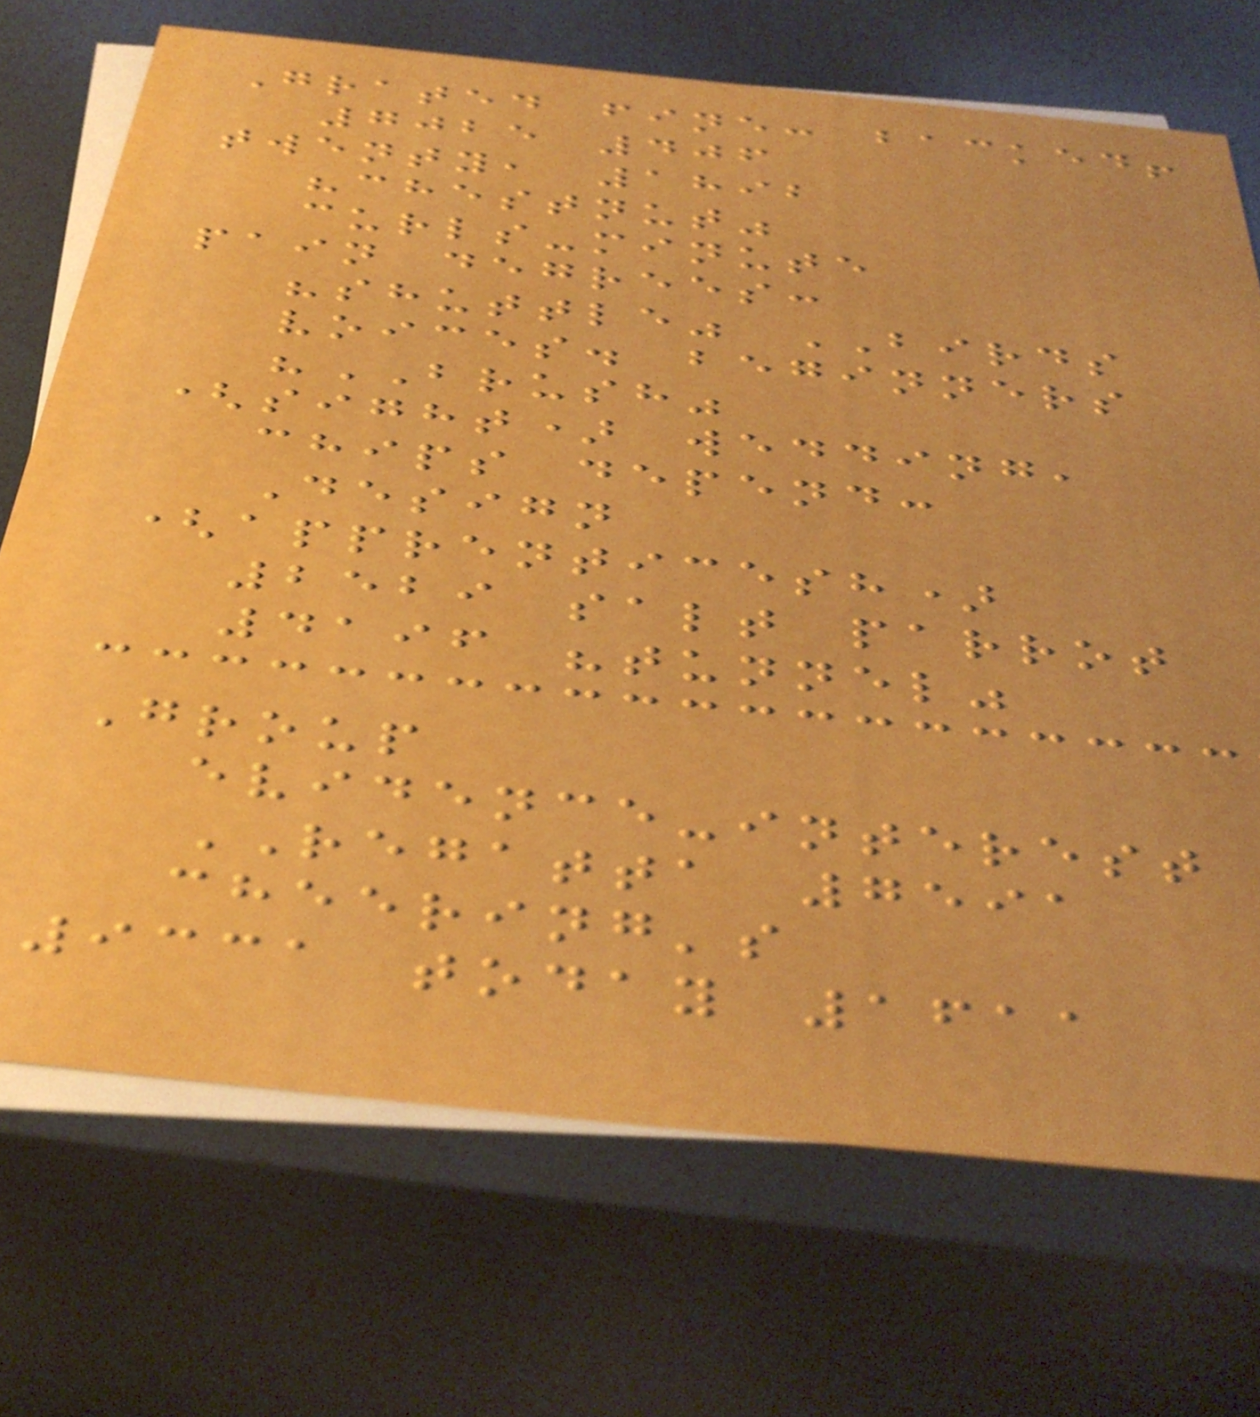Grated fine: backed!
7025 406
twenty, 1892
"chestnut"
curls-minute
pain degrees:
"shuttle" BIRDS
voices. beginners
"BRUSH"
(sight) wedding,
chips depend:
Design
(apprenticesh)
2529 salt parrot
4196 "tunnel"
Group
evidence-interest
REGATTA 7591
cheering's
9331 today 1611
